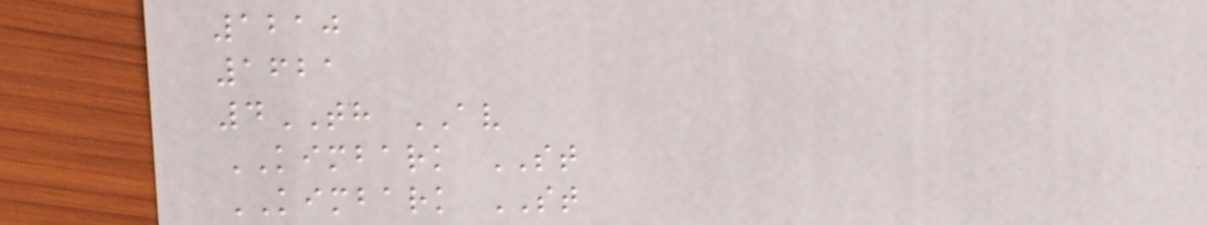1210
1621
4TH AV
KIMBARK ST
KIMBARK ST
